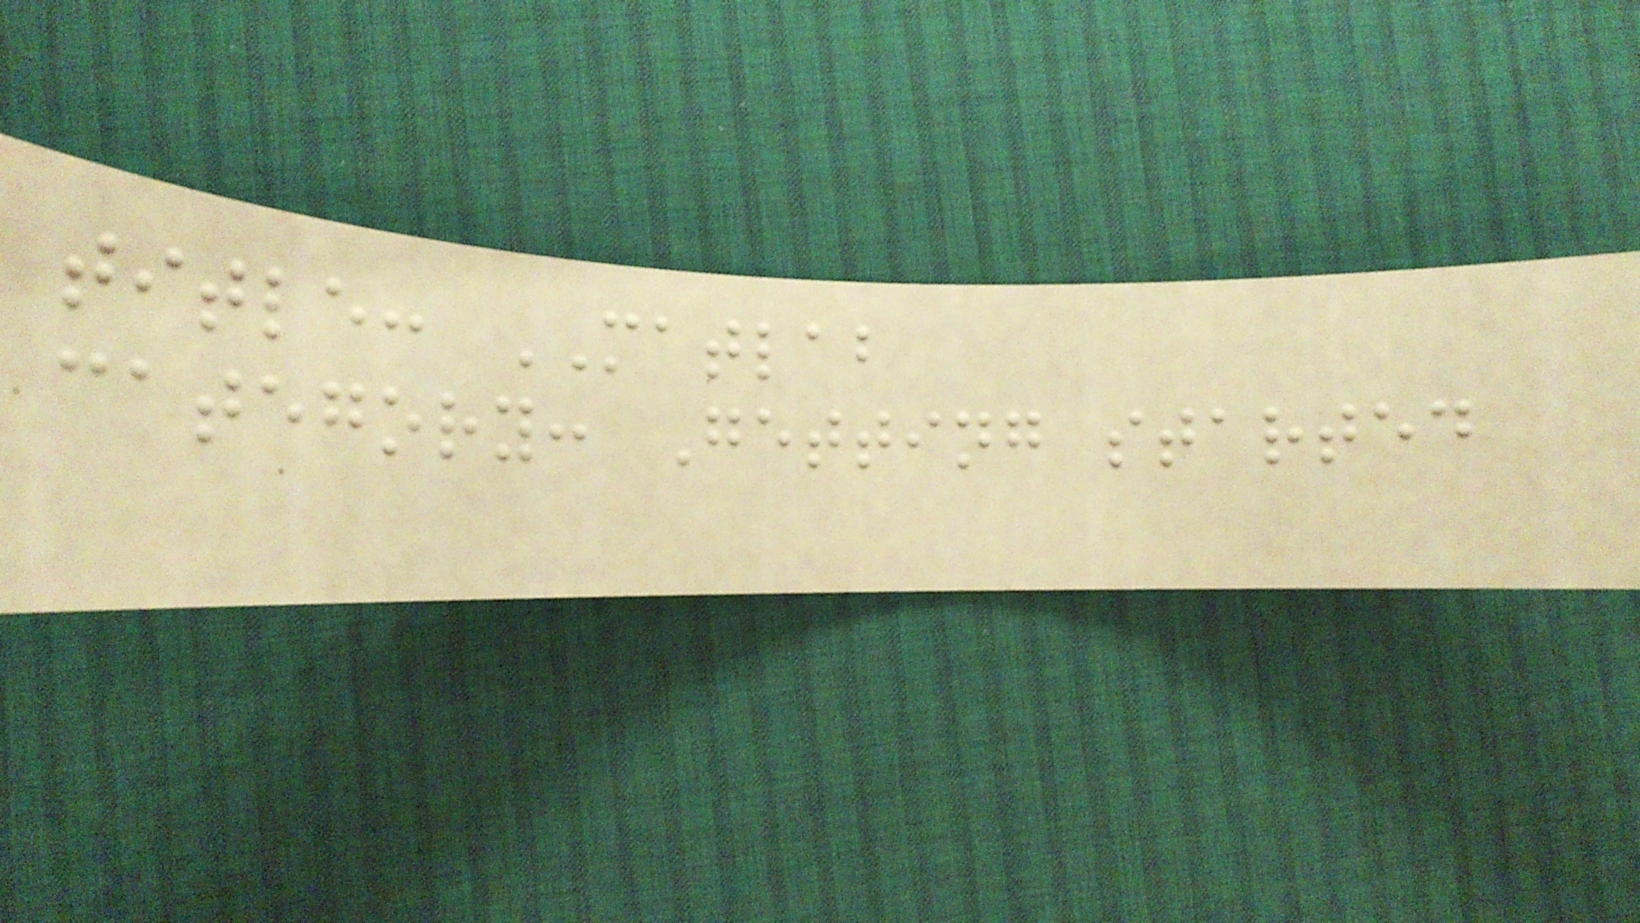title: MATLAB
category: Getting started
